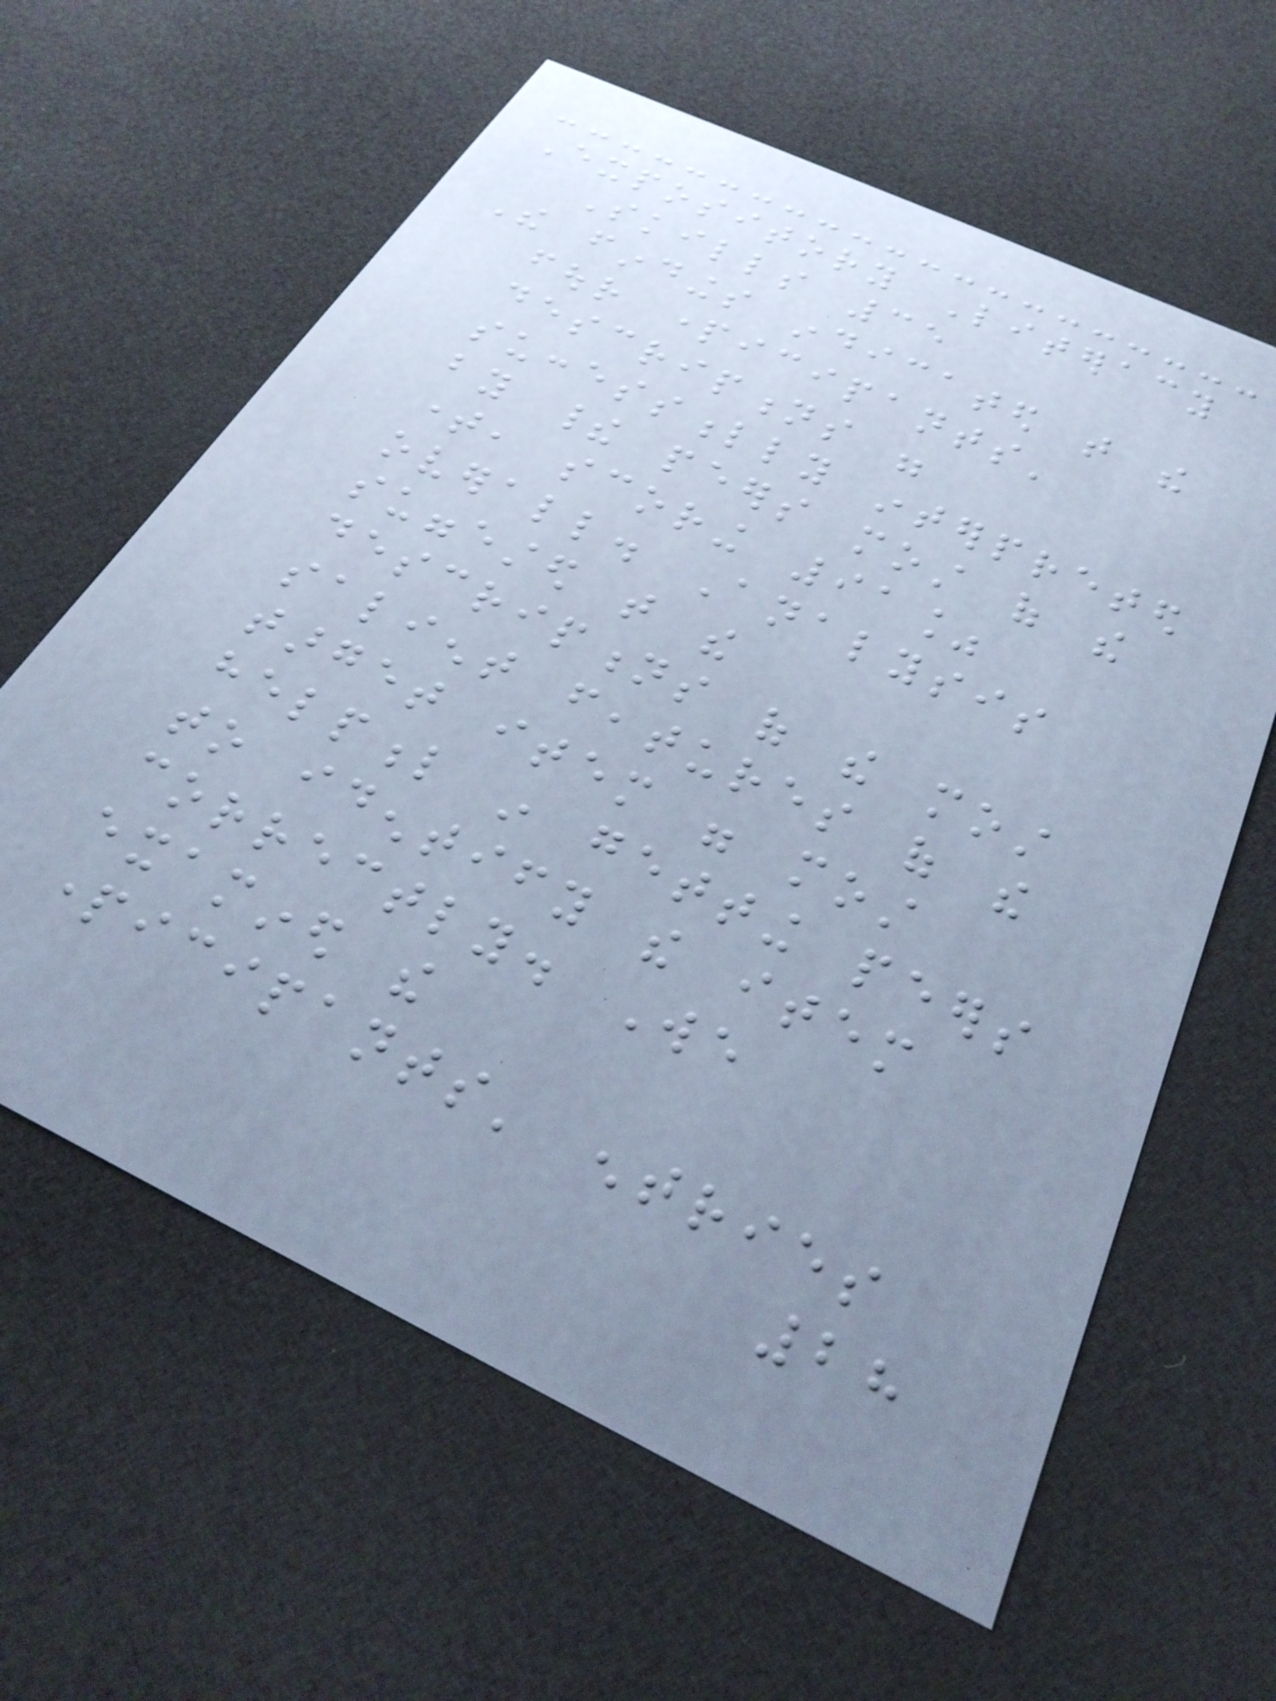Expository Literacy
Skills 35
The findings indicated that the
four participants'
descriptions were
successfully interpreted
by their peers most of the
time, scoring 91%
overall. Analysis
suggested that the
descriptions of the most
salient features of the
target item were most
helpful in getting peers
to identify the item
correctly. We
examined the
participants' entries
28
